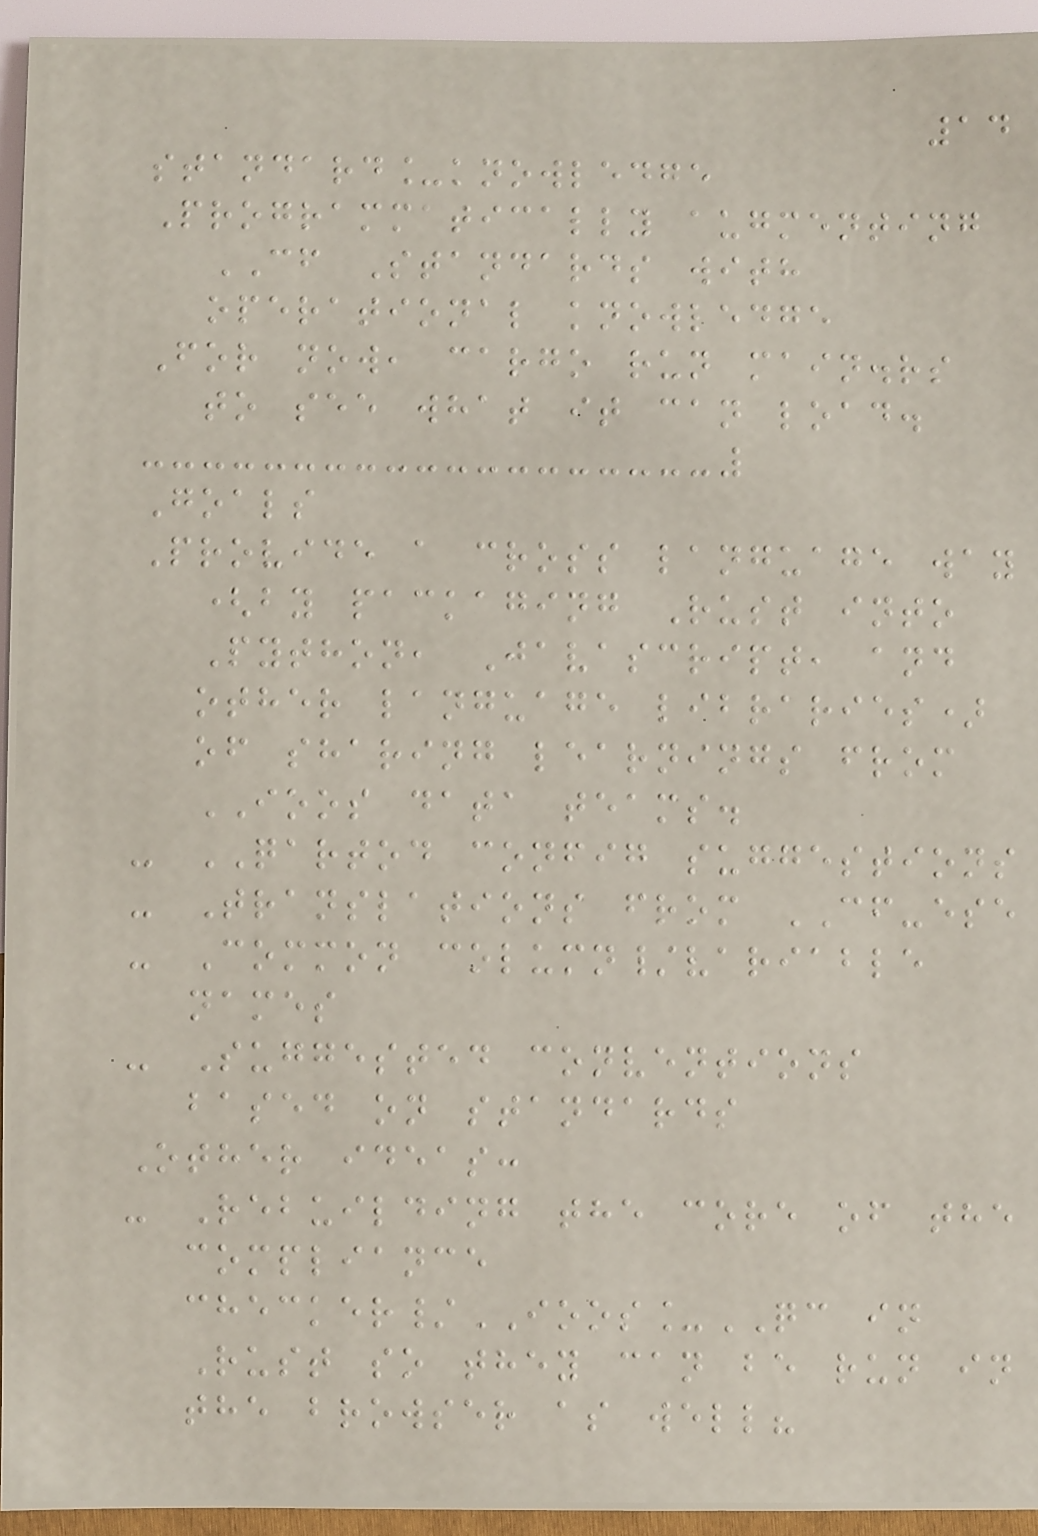14
standard_knowledge
Programmatically augmenting
CF Standards with
operational knowledge
For now, cargo run main.rs
to see what it can load.
Goals
Provide a cross language way
(by packaging Rust into
Python, Javascript, and
other language libraries)
of sharing learnings from
IOOS data teams.
- QARTOD config suggestions
- Translations from CF-ese
- Common column/variable
names
- Suggested conventions
based on standards
Other ideas:
- Rebuilding the core of the
compliance
checker/IOOS_QC in
Rust so they can be run in
the browser as well?
